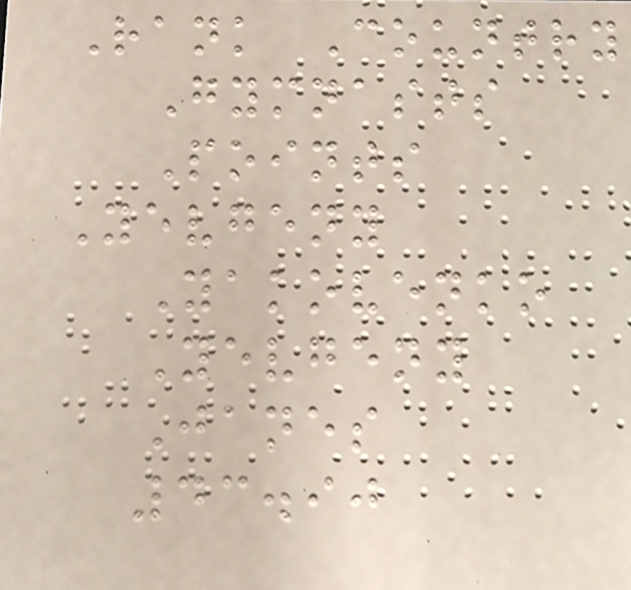Rank Country
Gymnasts
Points
Yevgeny
Yakovenko
Yevgeny
Janes
43.90
